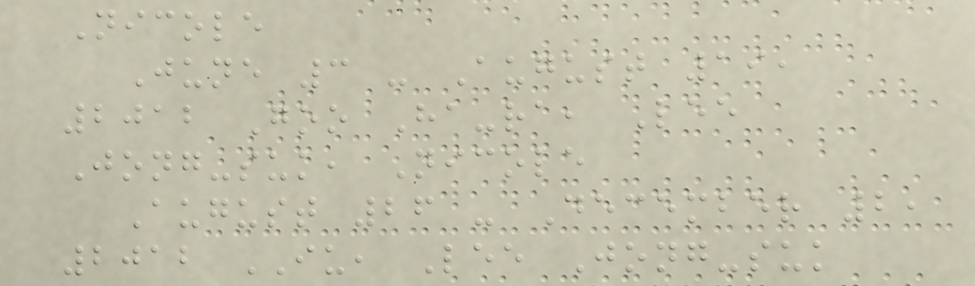Nicole
June 3 - August 19,
2012 Goo Ha-ra, Lee
Jong-suk, Nicole
August 26 - December 2,
2012 IU, Lee Jong-suk
